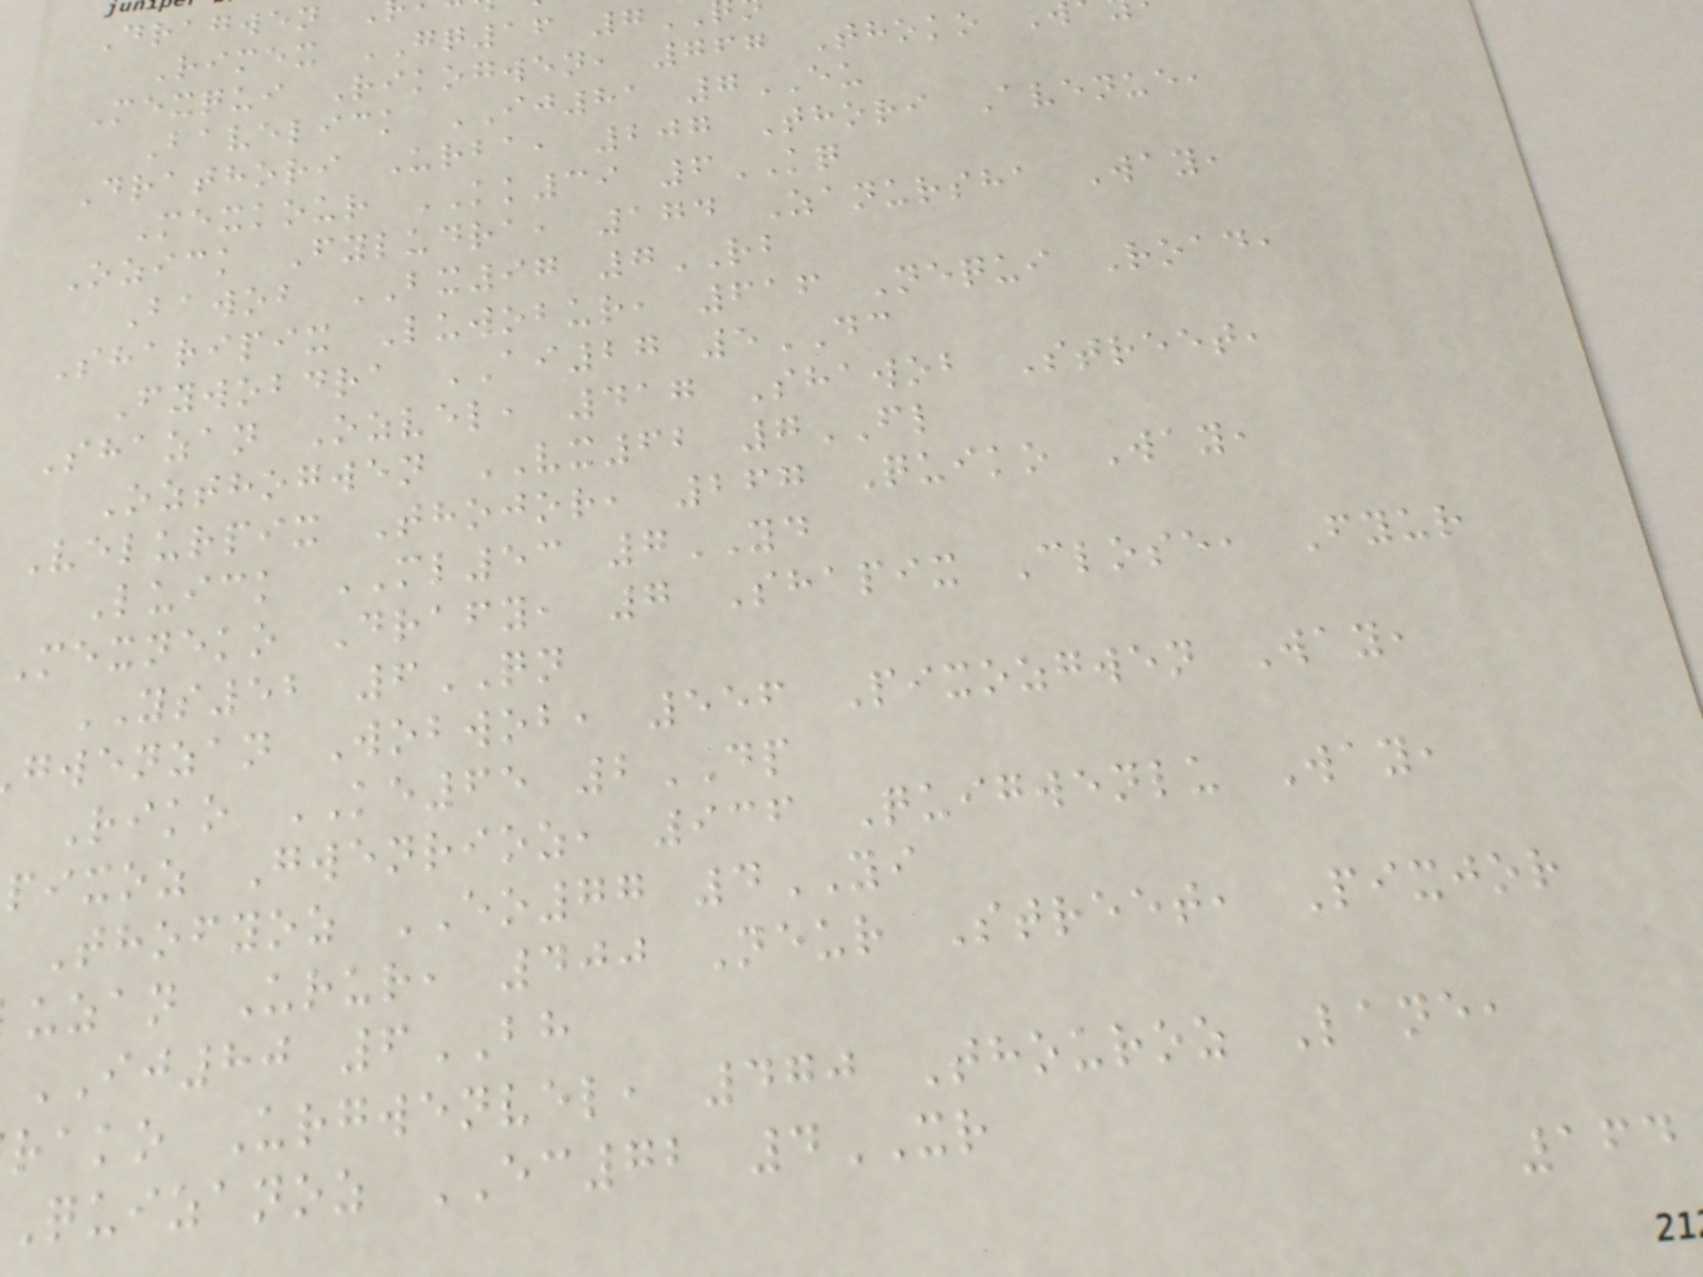Rimex GQ16 7
Mexqui Rikogwen, 767 Thoko
Bavelick IJ81 7EU
Drathori Urba, 207 Thori Avenue,
Mexkour KK39 6KQ
Ozick Fyludra, 174 Zanursha Way,
Bawob BX97 7RB
Sharipix Luwobur, 616 Nequi Road,
Fywobdra AI27 5DC
Shazan Ozvel, 417 Shawob Street,
Ozthogwen VX62 7FL
Velurpix Thojor, 267 Quiko Way,
Luick ML53 7YD
Mexneko Drafy, 7 Shapix Close, Fyur
YS52 6QN
gwenzan Wobwob, 556 Pixozgwen Way,
Riko KE65 2DP
pixoz Gwenrioz, 936 Quigwenlu Way,
Thofyoz EO77 4YI
uzan Urur, 400 Neur Street, Pixjor
IJ80 6BH
rako Urgwenvel, 470 Thouroz Lane,
Quizanoz EC72 4XR
164
